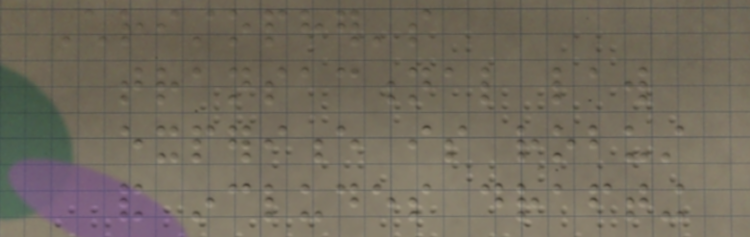Christopher's
transactional law
experience is robust
and includes drafting
